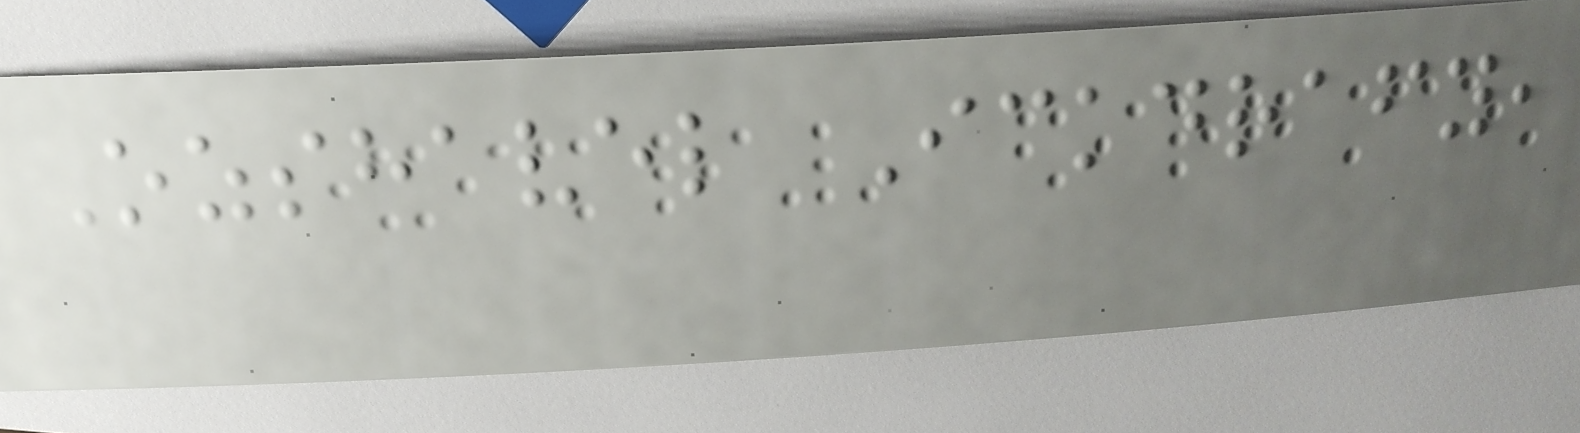Ozshavel Ickdrafy,
